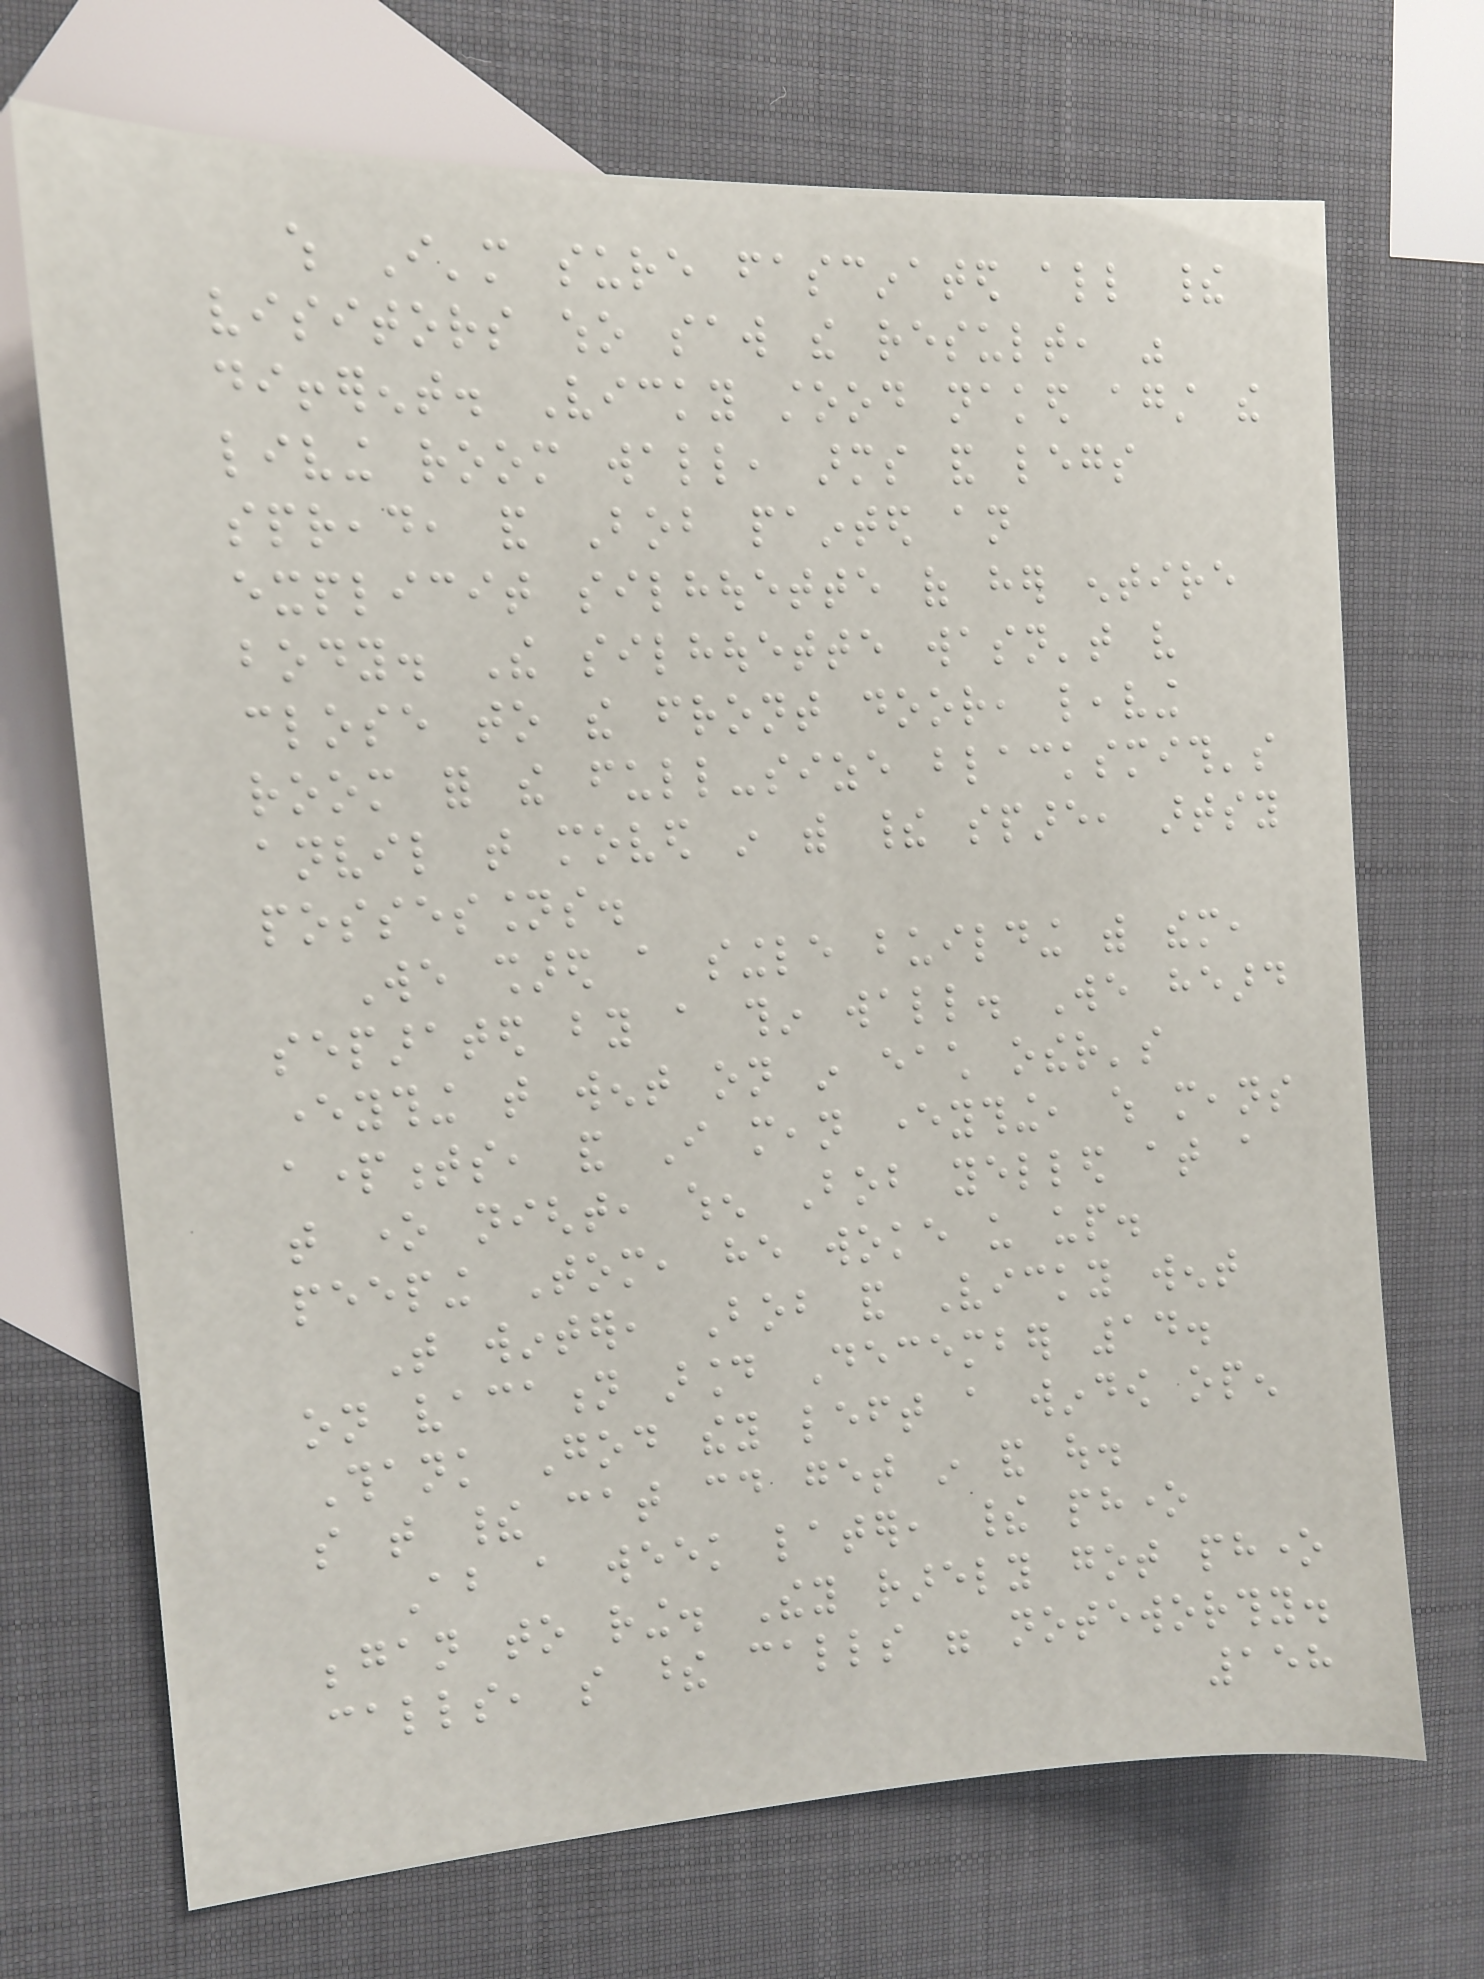which I'm sure fascinated all their
visitors who saw the result, was
different. Vicky stood naked against the
living room wall, arms and legs
spread, and Bob painted an
explicit silhouette of her entire
body. The silhouette wasn't very
close to the front door, leaving
room for the full-size blacksmith's
anvil that moved in with their spare, artsy
possessions.
We shared a single building with them,
separated by a thin wall. We heard
everything that went on in each other's
apartments, and I mean everything, which means
that one night, when Bob yelled at a
peeping Tom, he woke us up.
That winter, Bob and Vicky went
on vacation around December 14.
Thank God they left a window open
so that their cat could get in and out.
About a week later, their phone
began to ring. They rarely got phone
calls, so these calls were noteworthy.
158
